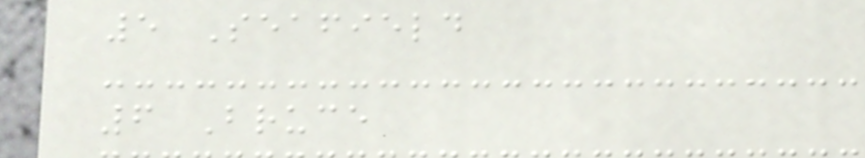5 Seafield
6 Bruce
